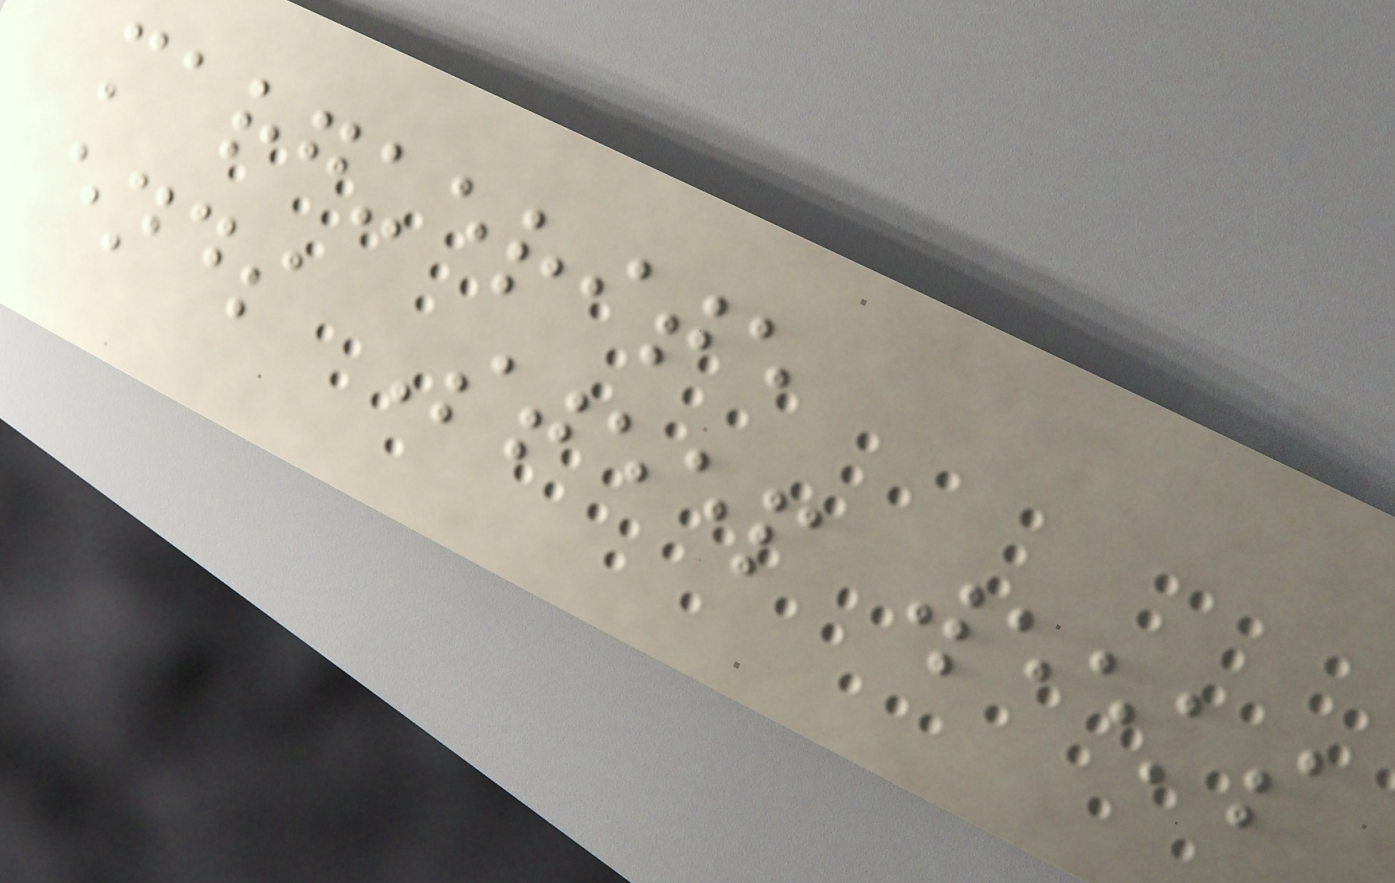marguerite
ends Steep weeks
